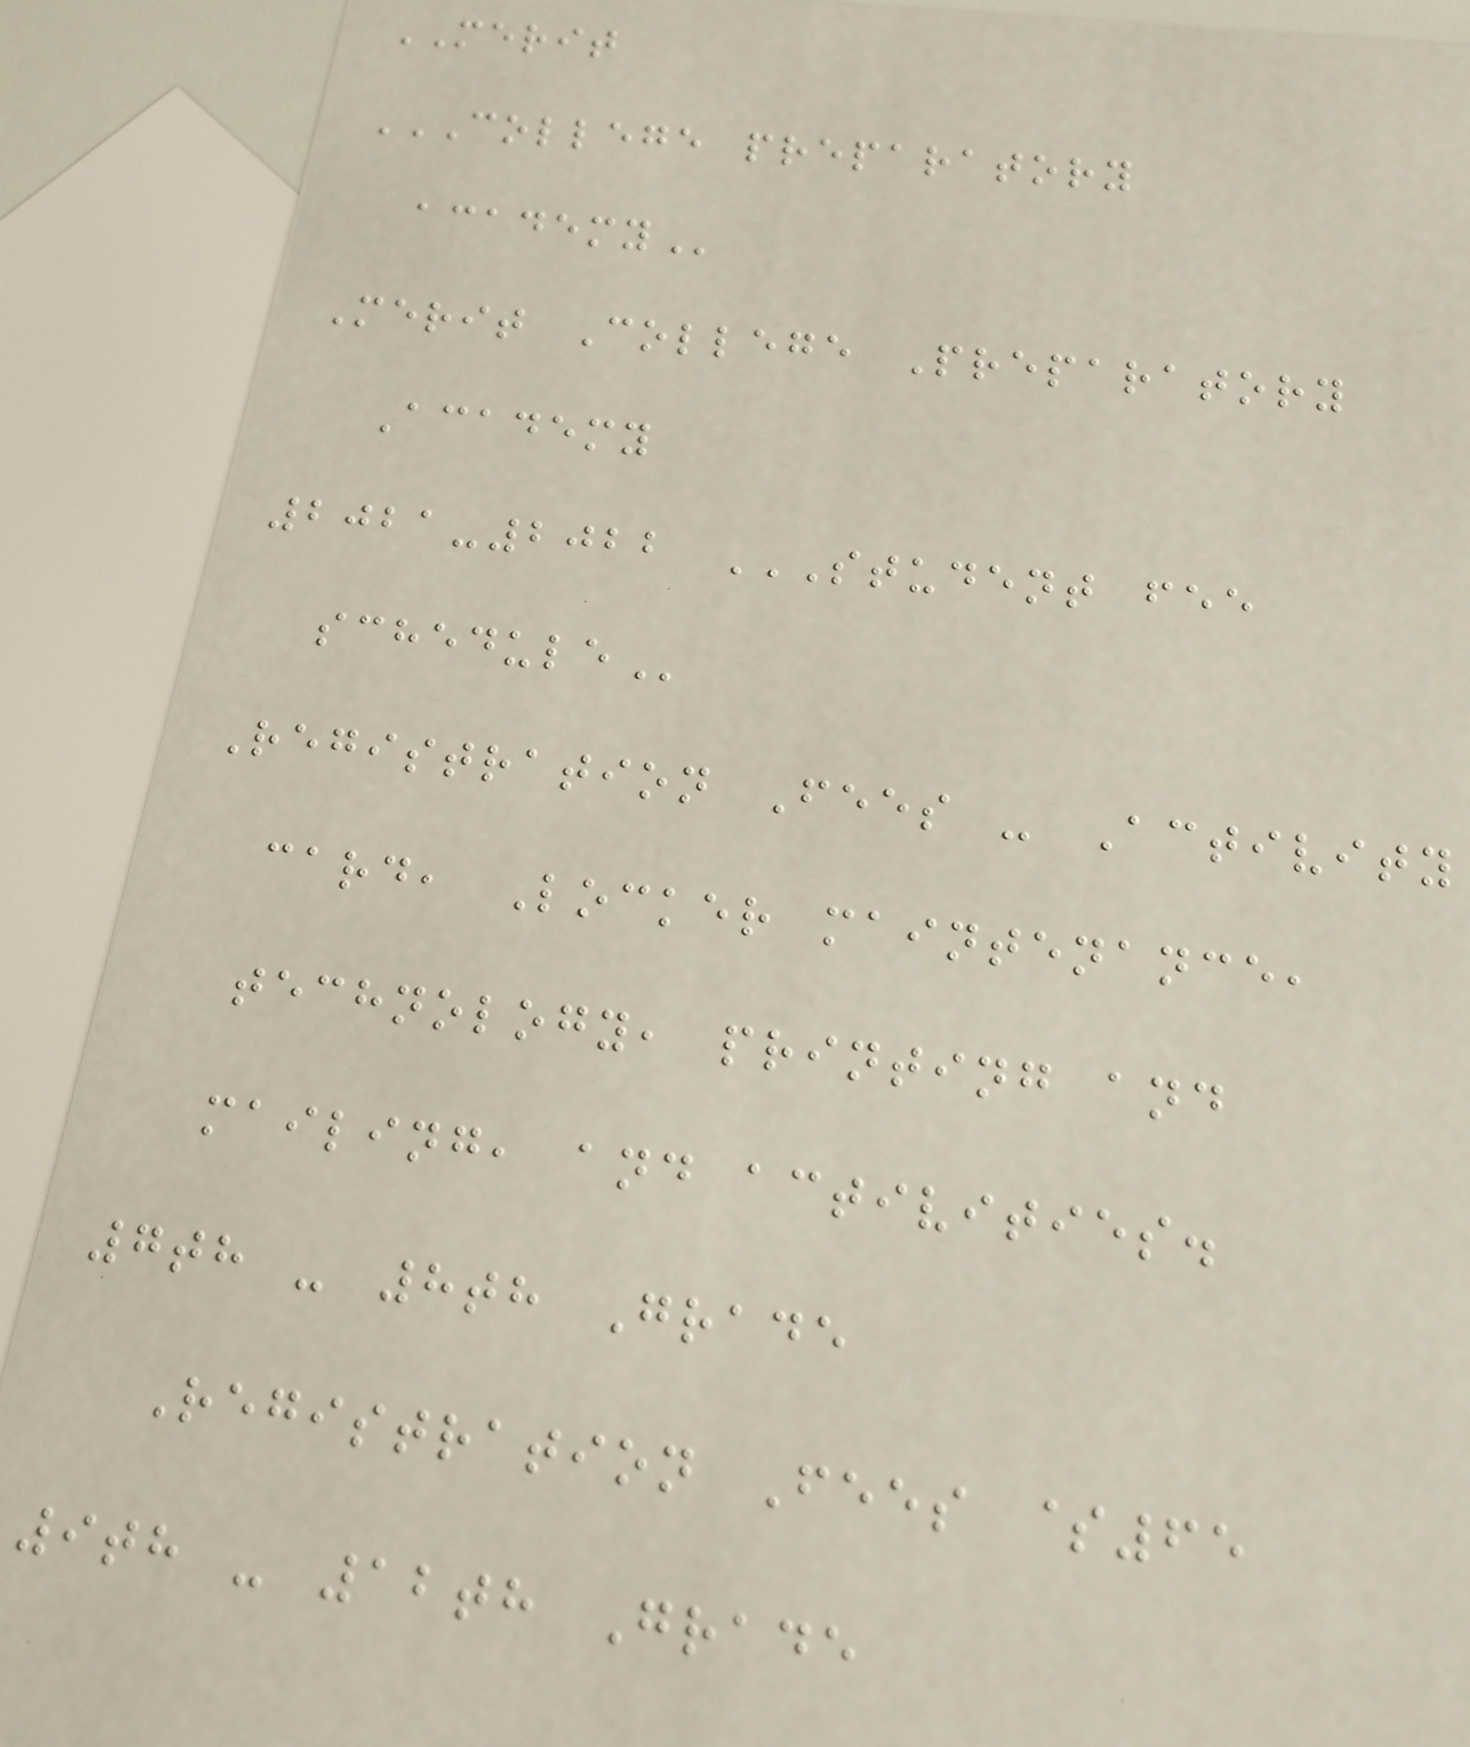MERIT
COLLEGE PREPARATORY
ACADEMY
Merit College Preparatory
Academy
2021-2022 STUDENT FEE
SCHEDULE
Registration Fees - Activity
card, Locker maintenance,
technology, printing and
mailing, and activities.
7th - 8th Grade
Registration Fees $65
9th - 12th Grade
